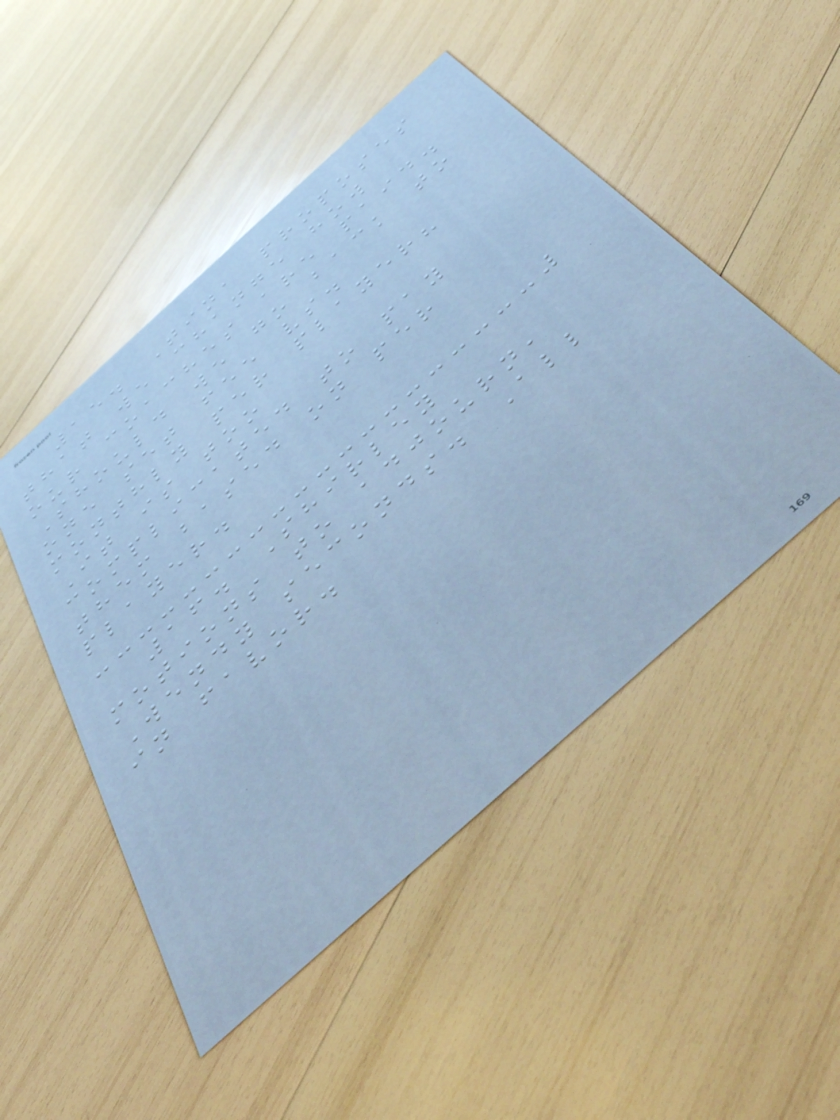15. Tina proposes
that we change how
our coaches are paid.
Should we go back to
one set fee vs.
monthly per player?
It is too
complicated to pay
them based on per
player.
16. Shirley
motions to adjourn,
Wendy seconds. All
in favor.
